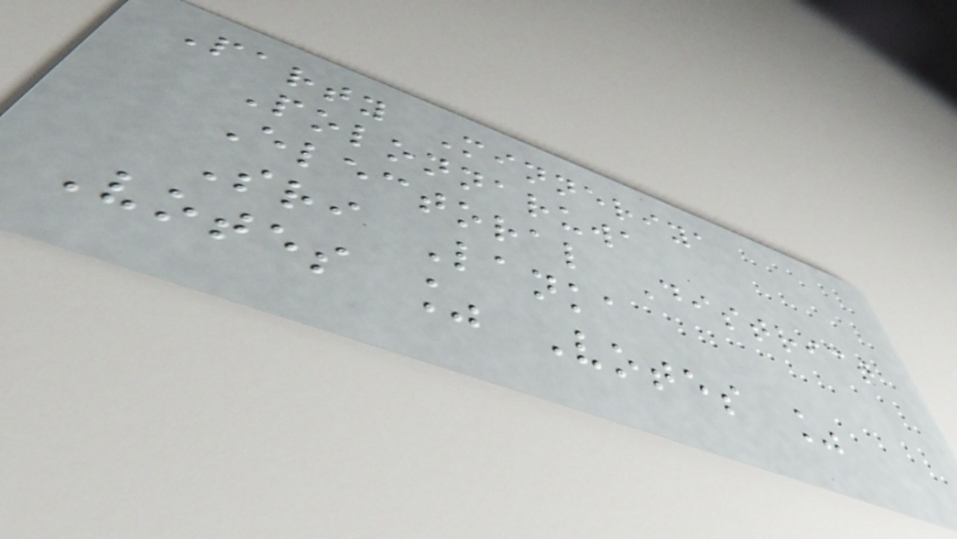Party Minneriya
Polonnaruwa
Electoral District
Sri Lanka
Votes % Votes %
